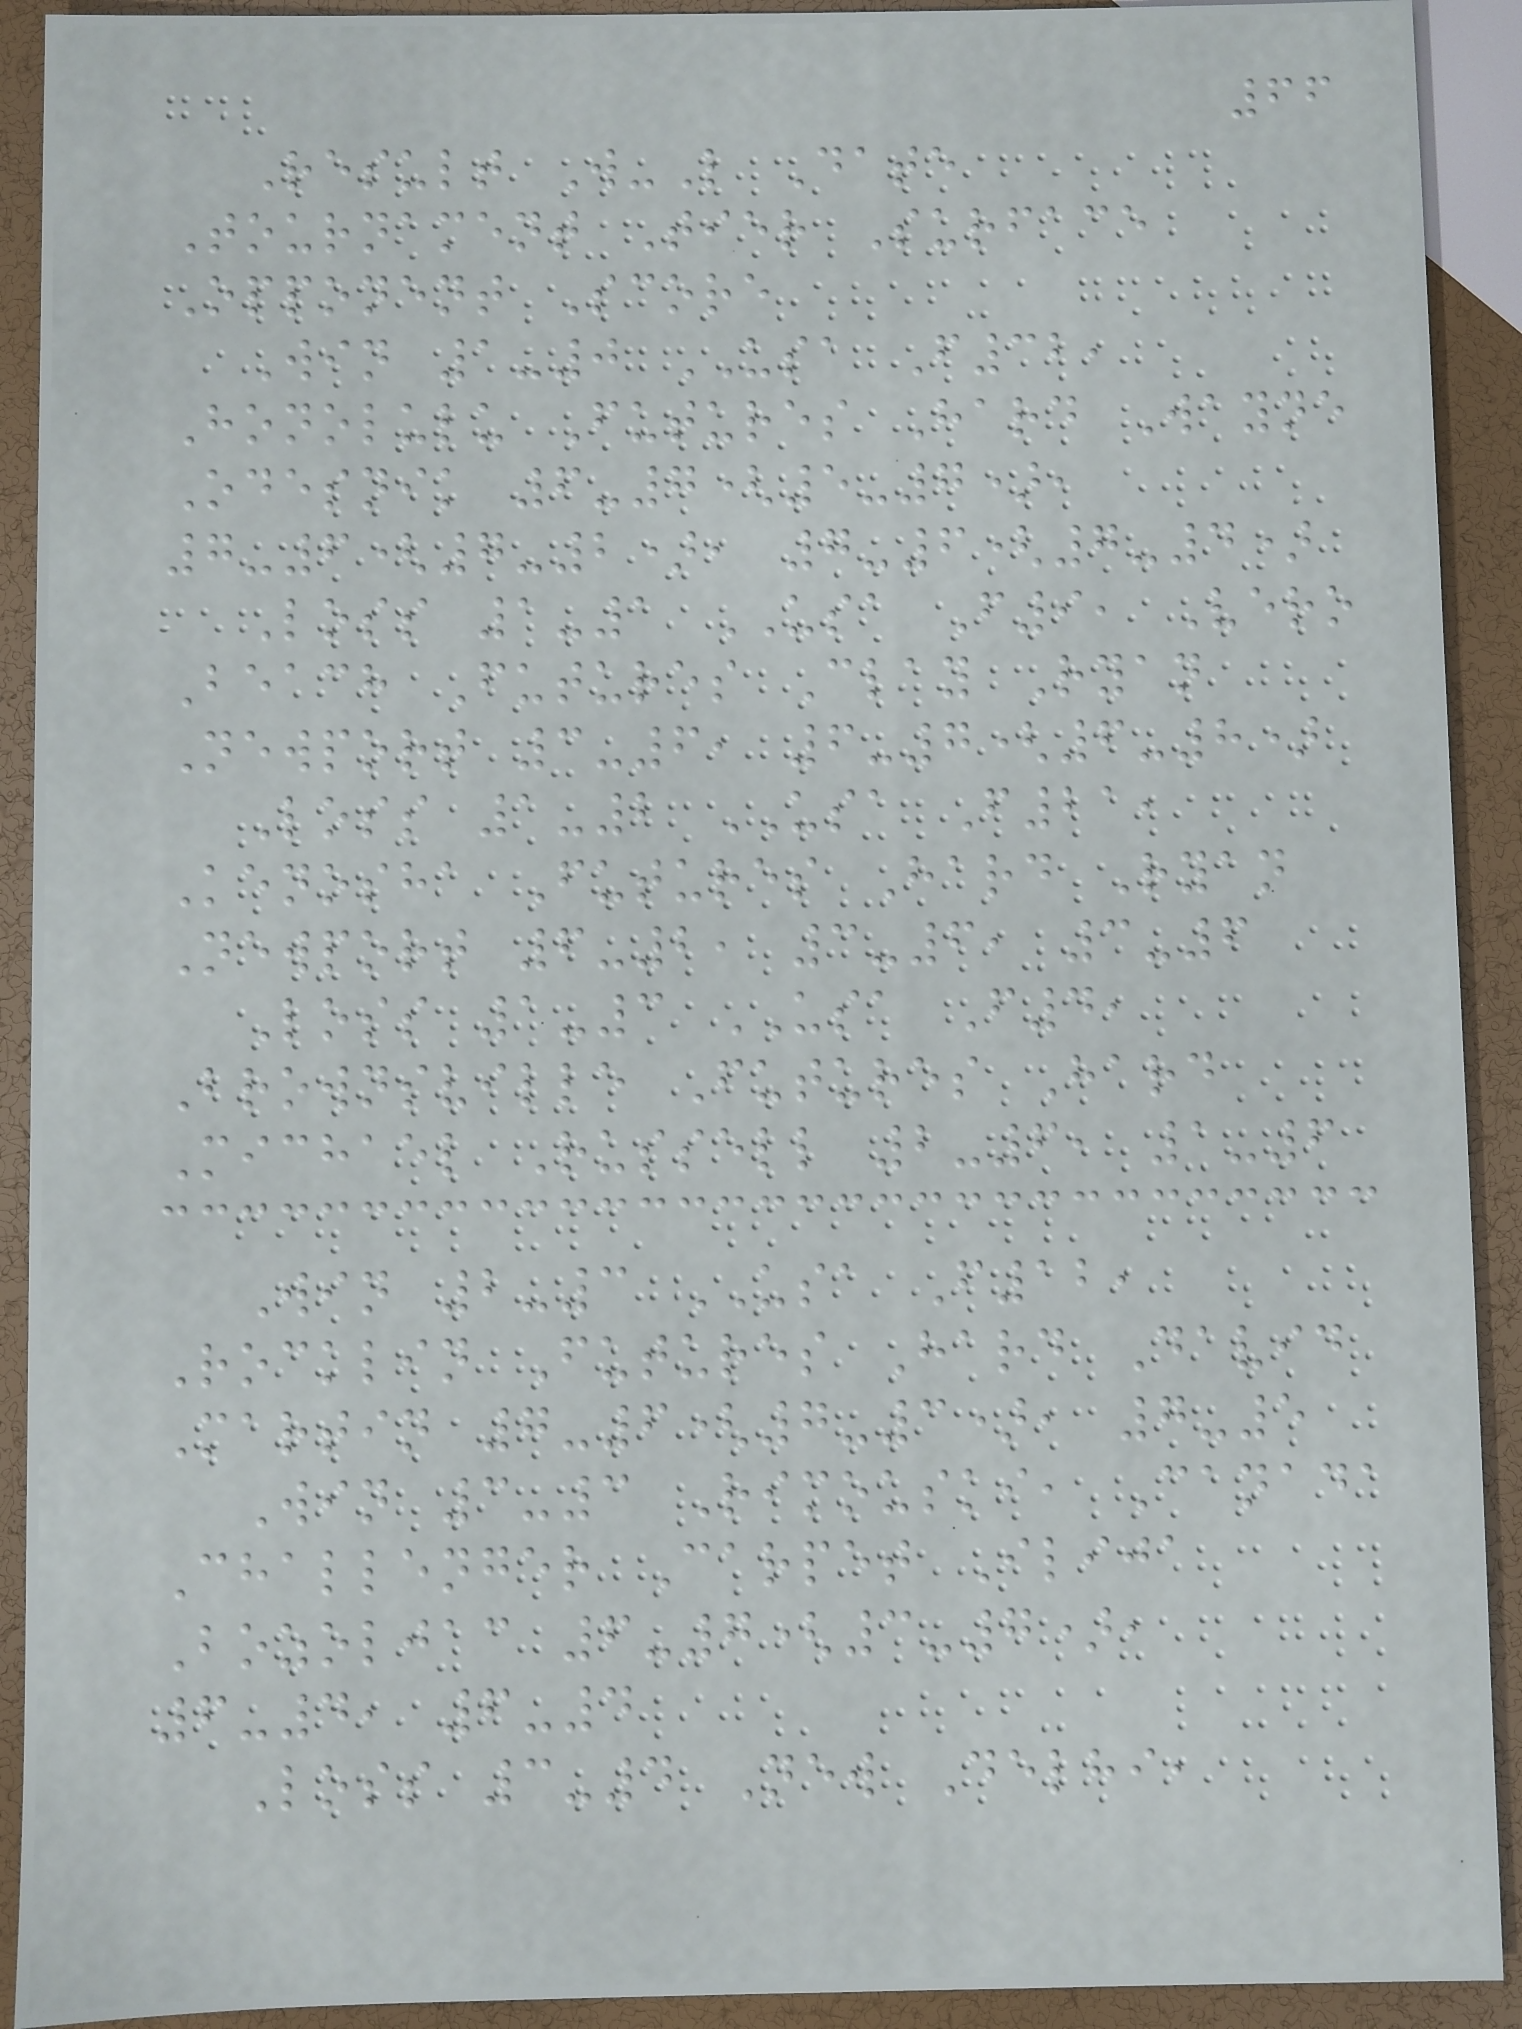66
Result W-L Date
Tournament Tier Surface
Opponent Score
Win 1-0 USA F32,
Honolulu Futures Hard Wayne
Odesnik 6-7(5-7),
7-6(7-2), 7-6(7-4)
Loss 1-1 USA F9, Vero
Beach Futures Clay Ryan
Newport 3-6, 6-7(6-8)
Loss 1-2 USA F21,
Kenosha Futures Hard Ryan
Newport 6-2, 3-6, 3-6
Loss 1-3 USA F4,
Brownsville Futures Hard
Michael Russell 2-6, 1-6
Win 2-3 USA F12,
Rocklin Futures Hard David
Martin 7-6(7-3), 7-5
Win 3-3 Rimouski, Canada
Challenger Carpet Ilija
Bozoljac 6-7(3-7),
6-4, 6-4
Loss 3-4 New Delhi,
